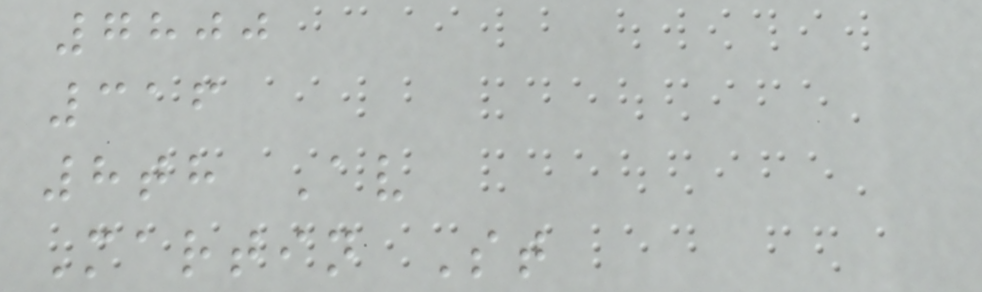7800
316
8th Av
Martin St
